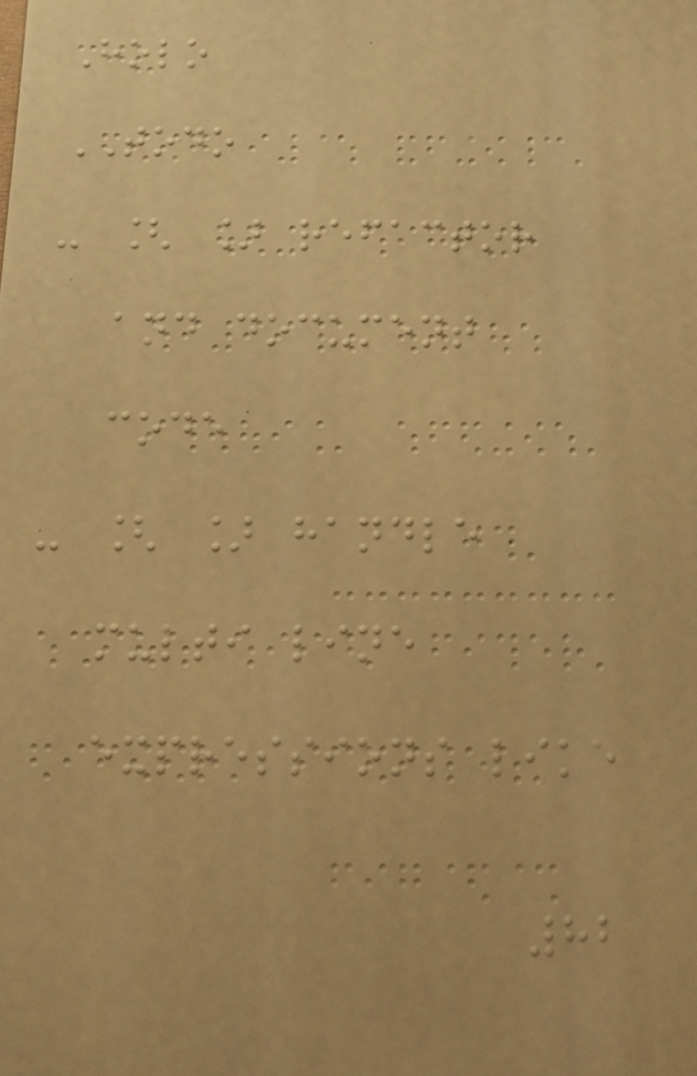Holo
TODO
- [ ] refactor
and document
code
- [ ] handle
multi line
expressions like
82
